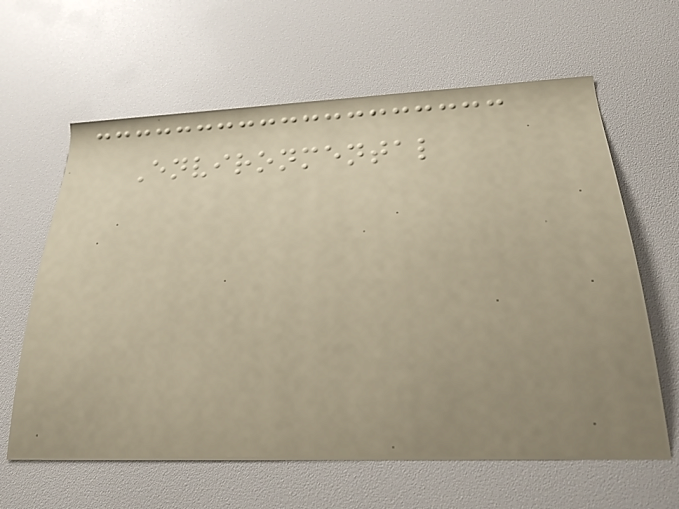Environmental
